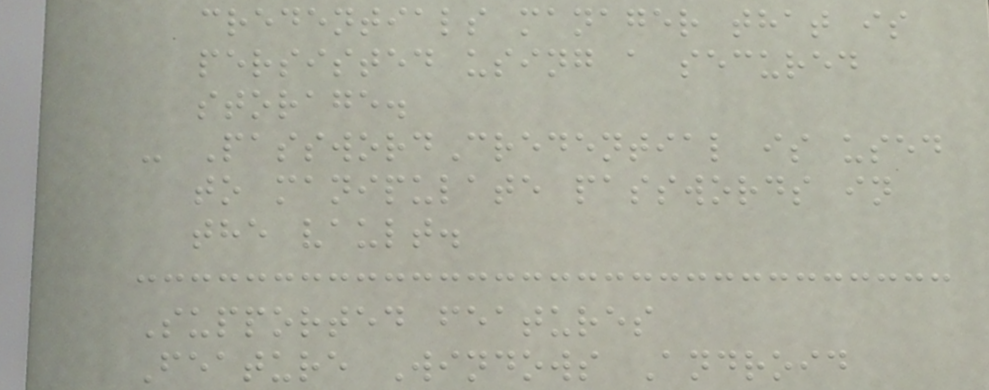credentials manager that is
persisted using a secured
storage.
- PasswordCredential is used
to manipulate passwords in
the vault.
Supported features
Feature Windows Android
